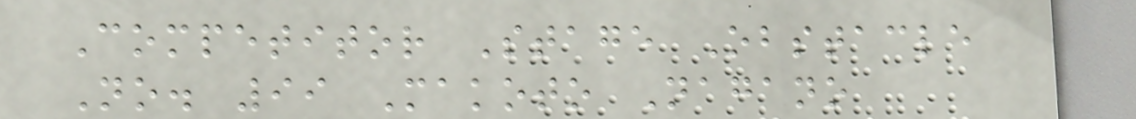Competitor Stage Obstacle
No. 99 Makoto Nagano
